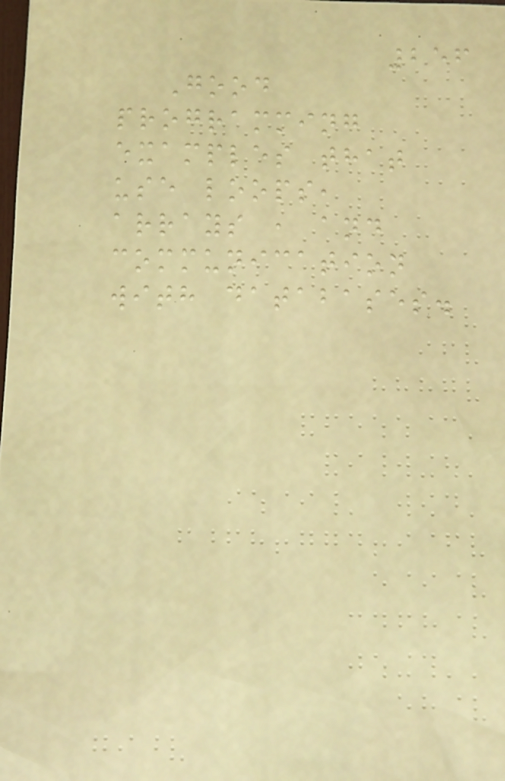256
Good
programming
examples that
use loops,
arrays , and
communication
with databases.
